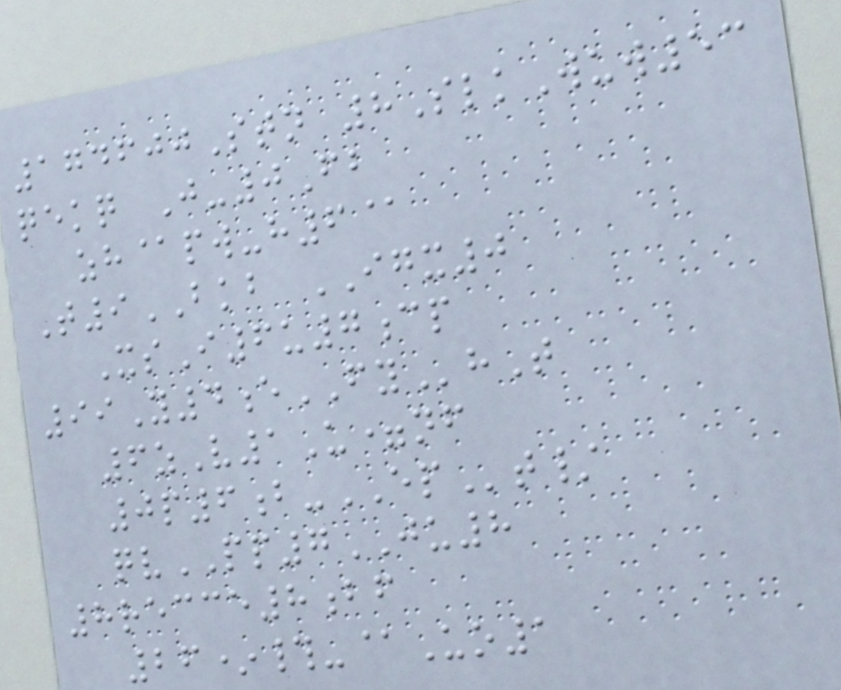174600Stn 8SlkWuw53
qekq J-0Fb
zh@pw-h6@
T9BKB IGX0
XsI6u7cp
99Y4eFYhT
6zV1U=nf
0p6b-EPt/
qvPP7JU8
8recce8bf
26*#-@Uo1
